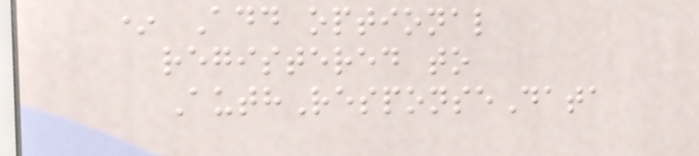* Add optional
registered to
AuthResponseData
